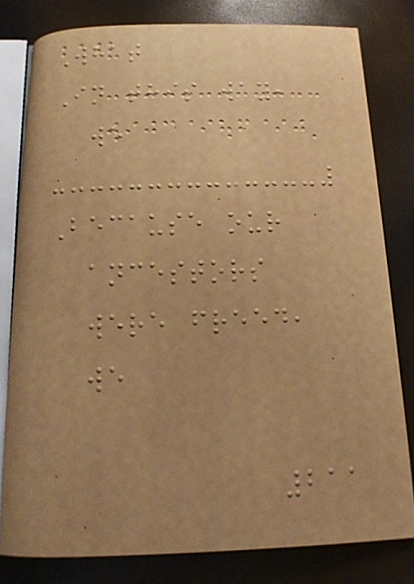What
In this way,
we
Because our
ancestors
were freed,
we
211
